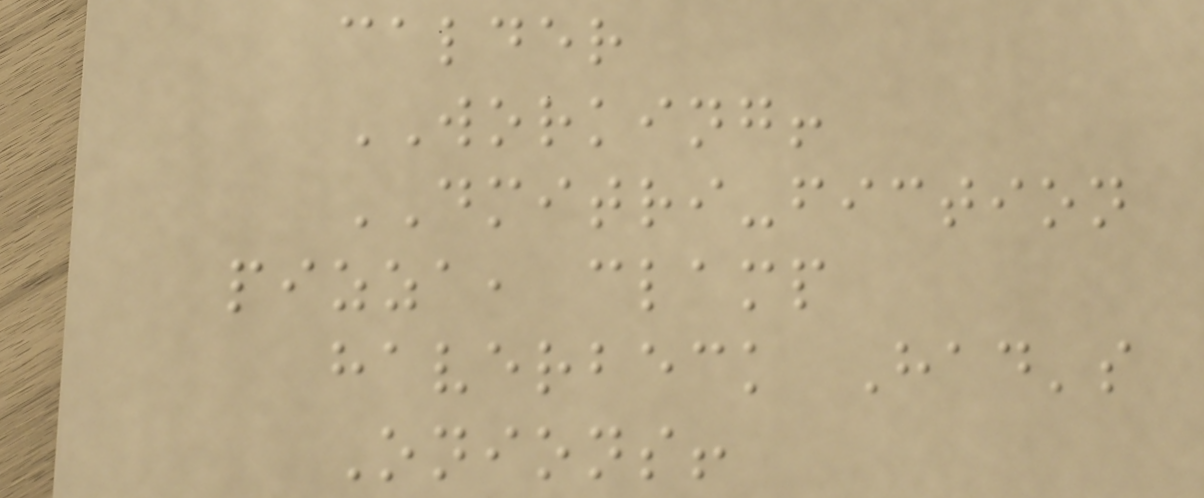calder
WORKING!
DMITRI-fiction
pizza, clamp
haverbeck Had's
Onions!
